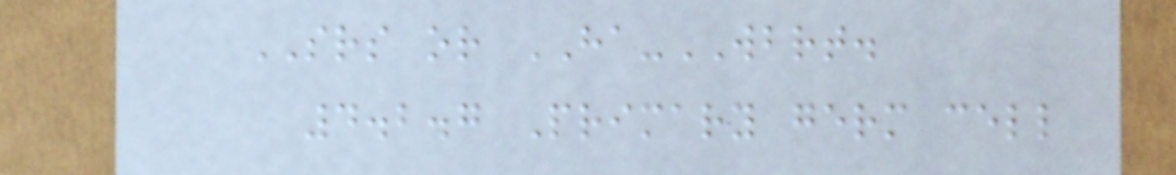SRS or HA-WBRT.
4.2.7 Primary germ cell
